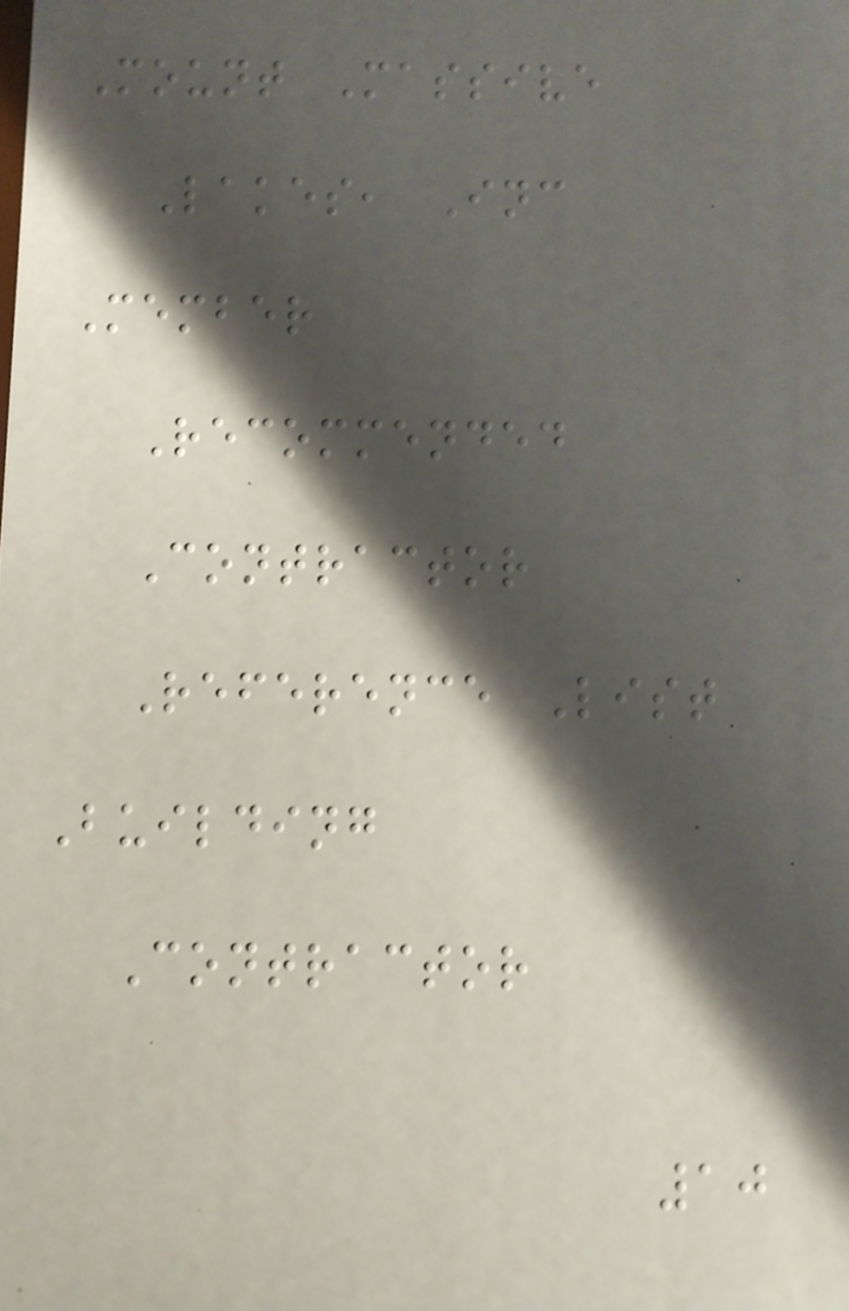Mount Massive
Lakes, Inc
Member
Recommended
Contractor
Reference List
Building
Contractor
10
